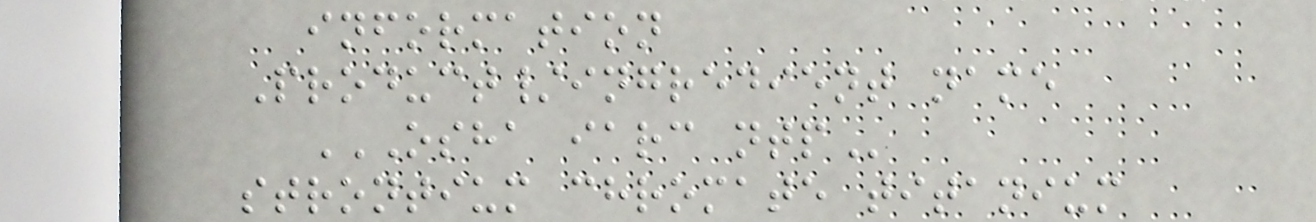information
Product/ingredient name
OSHA IARC NTP
strontium chromate titanium
